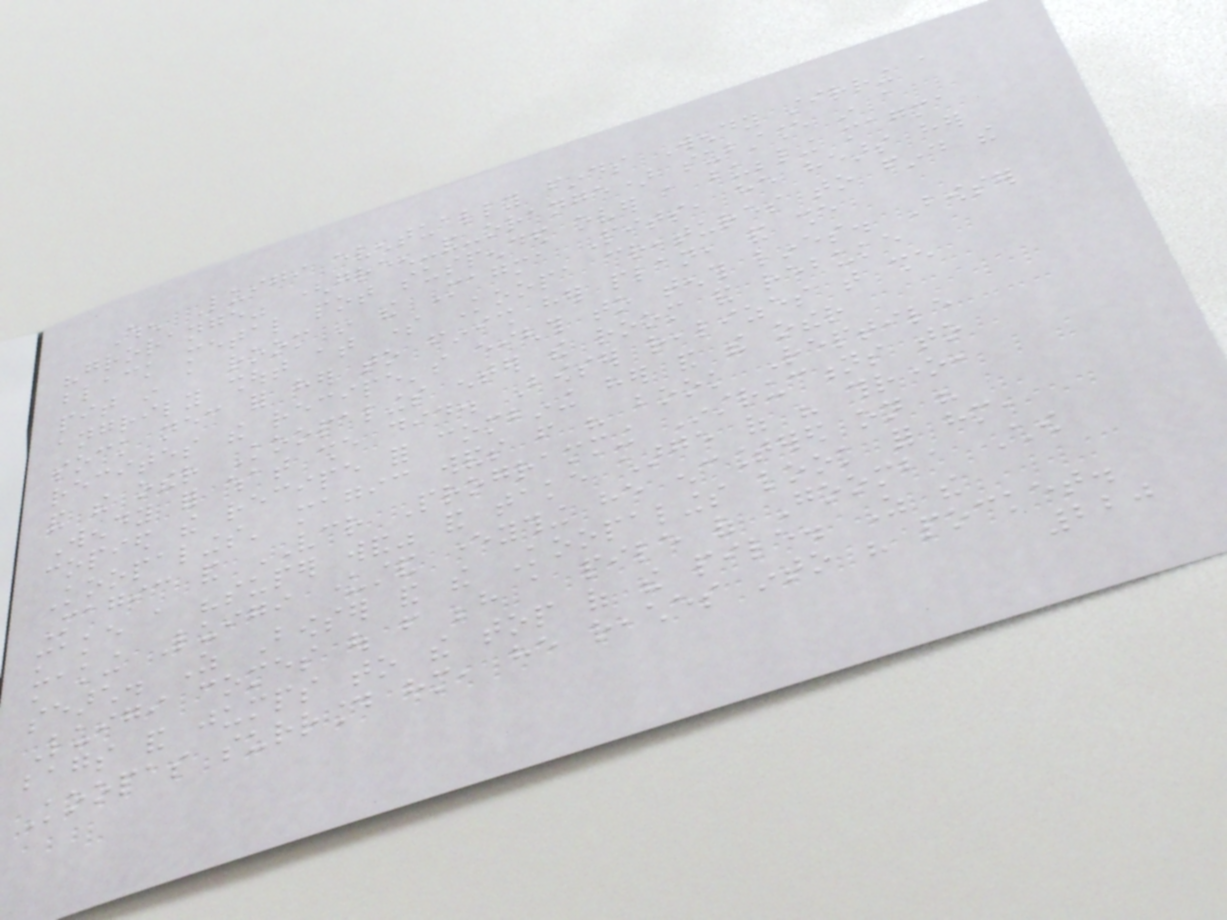When Luigi eventually finds Wendy stirring a
"grorange" (green-and-orange) substance in a
black metal pot suspended over a bubbling magma
pit in a room in the Magma Pits, he hears her
angrily shout at some Koopa creatures to find the
sock necessary for her to finish her plan, and she
recites the recipe's eighth to tenth lines. Bowser
and the other Koopalings enter the room and rebuke
Wendy for what she did. Bowser realizes that she
copied the recipe for combining her and the other
Koopalings' magic wands from his book Reptile
Magic and VCR Programming Instructions to
make a "super wand" and take charge of his throne,
making Luigi understand everything he encountered on his
search. As Bowser and the Koopalings look for him,
Luigi comes out from behind a pile of Goomba Chow
bags and jumps to the top of the pile. As the
Koopas surround him, he reaches into his pocket.
220
